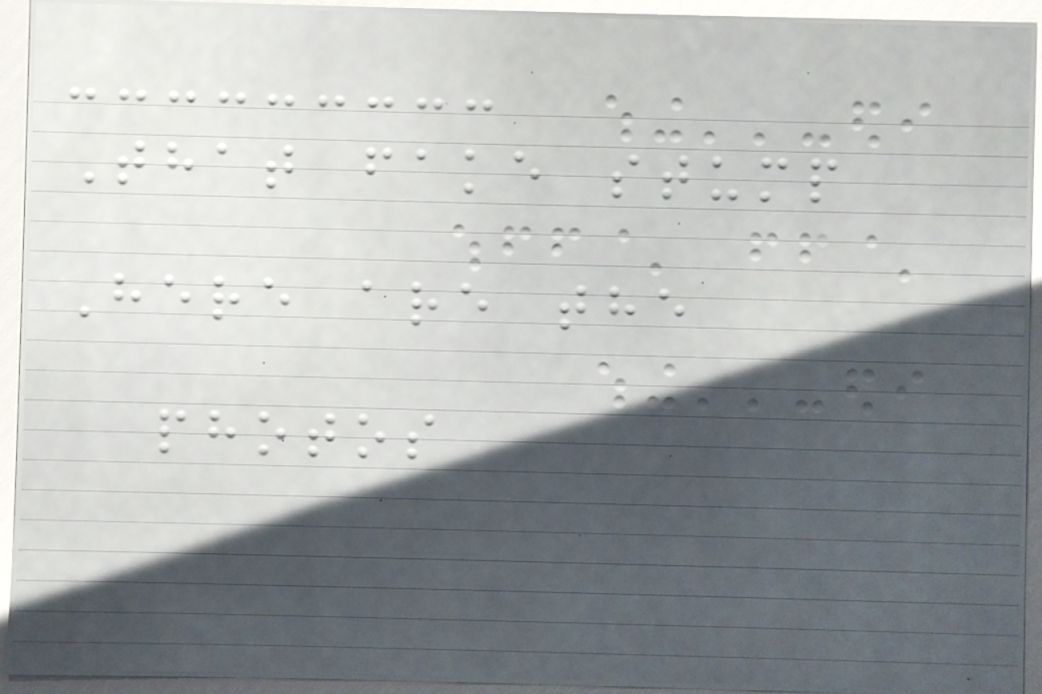That fake stump
Here are the
photos
